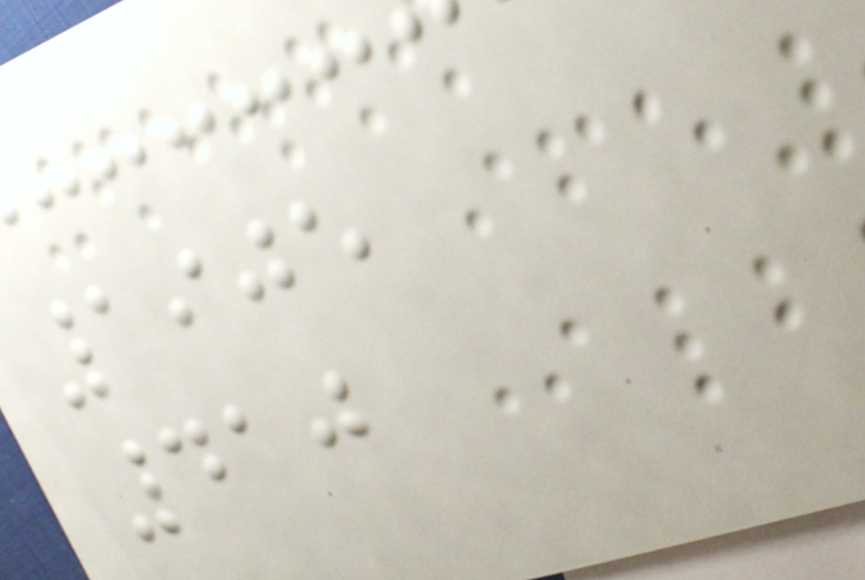1905
410
